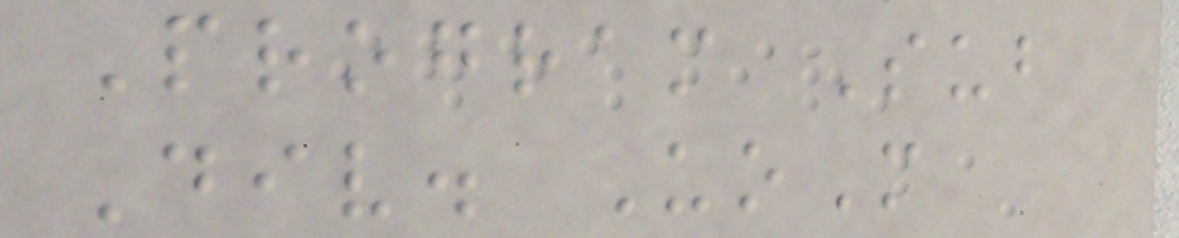Program Sub
Div. UoM
